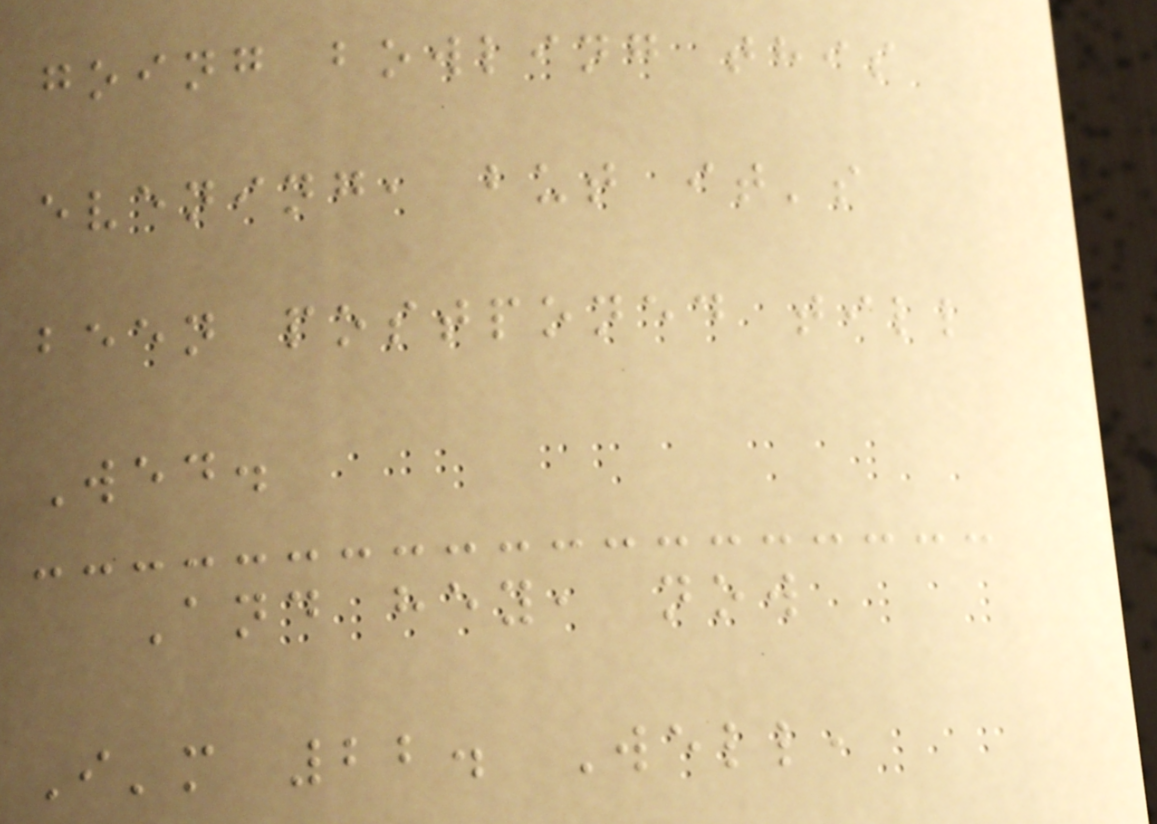going bowling this
evening, but it's
been postponed till
Wed.
And hey, now
I'm 22. Well,
